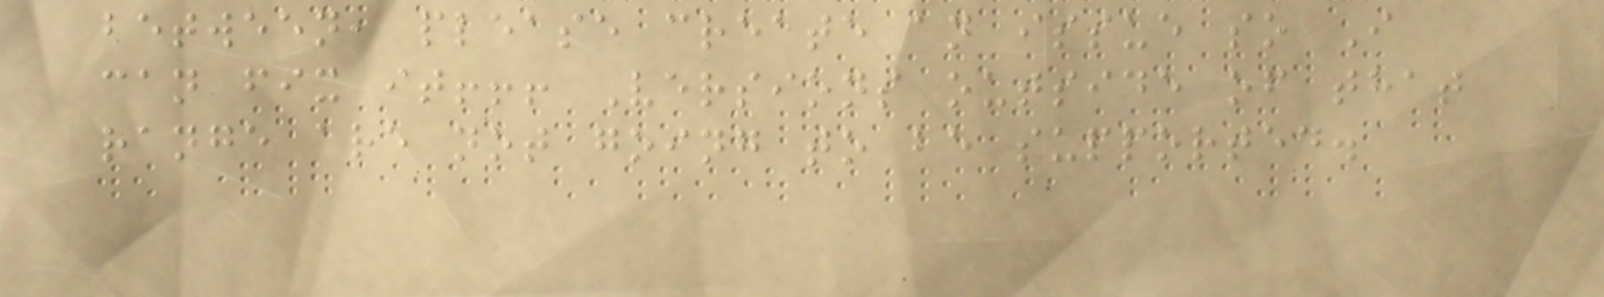between, please create an issue so I
can fix it!!! Versions outside of that
range are not going to be supported.
